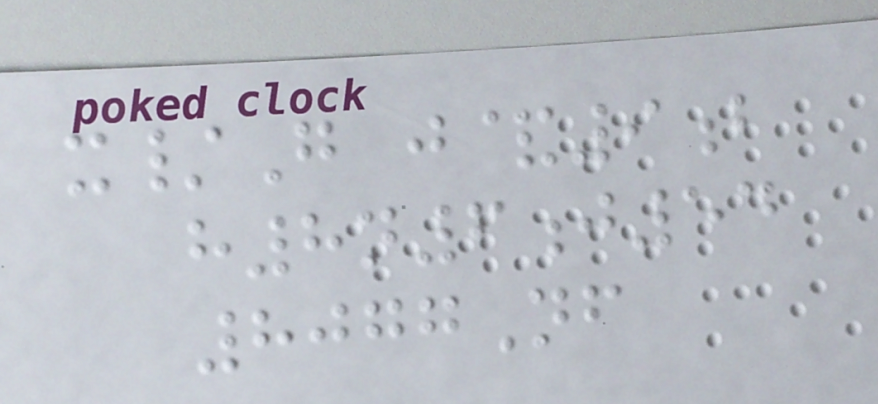x/G j&9b
h8n6j54
8077Nf
